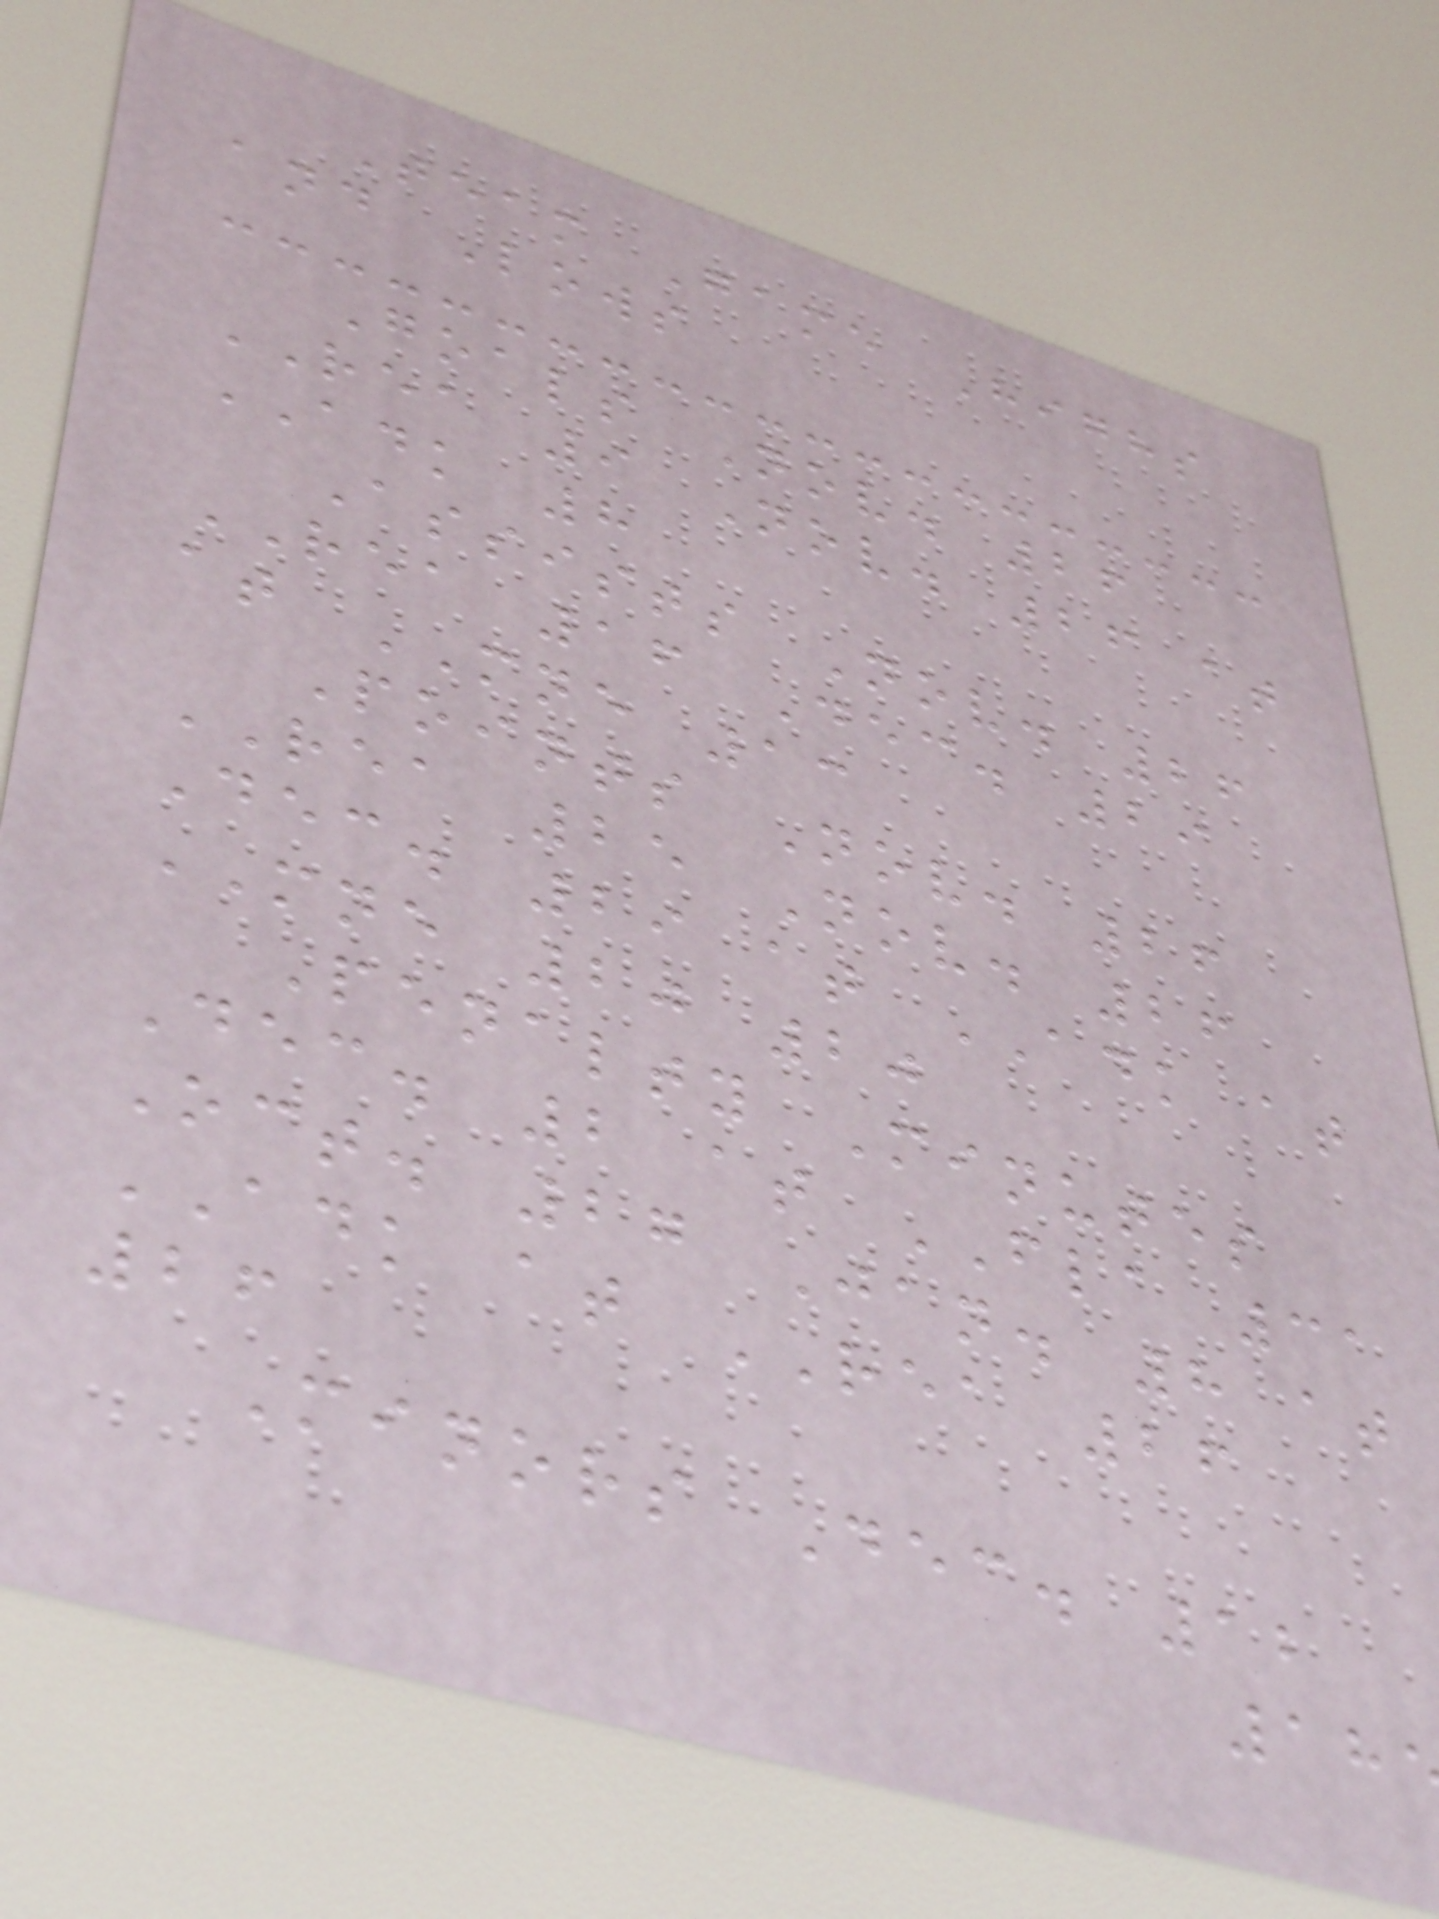Team Game Highs
and Lows
Goals Nov. 26
REA 9 Nov. 26 at
ADK 8
Assists Nov. 26
REA 16 Dec. 29
at MNE 13
Points Nov. 26
REA 25 Nov. 26
Dec. 29 at ADK at
MNE 20 20
Penalty Minutes
Dec. 2 at FLA 31
Oct. 27 Jan. 8 at
ADK at REA 26
26
Minors Dec. 12
